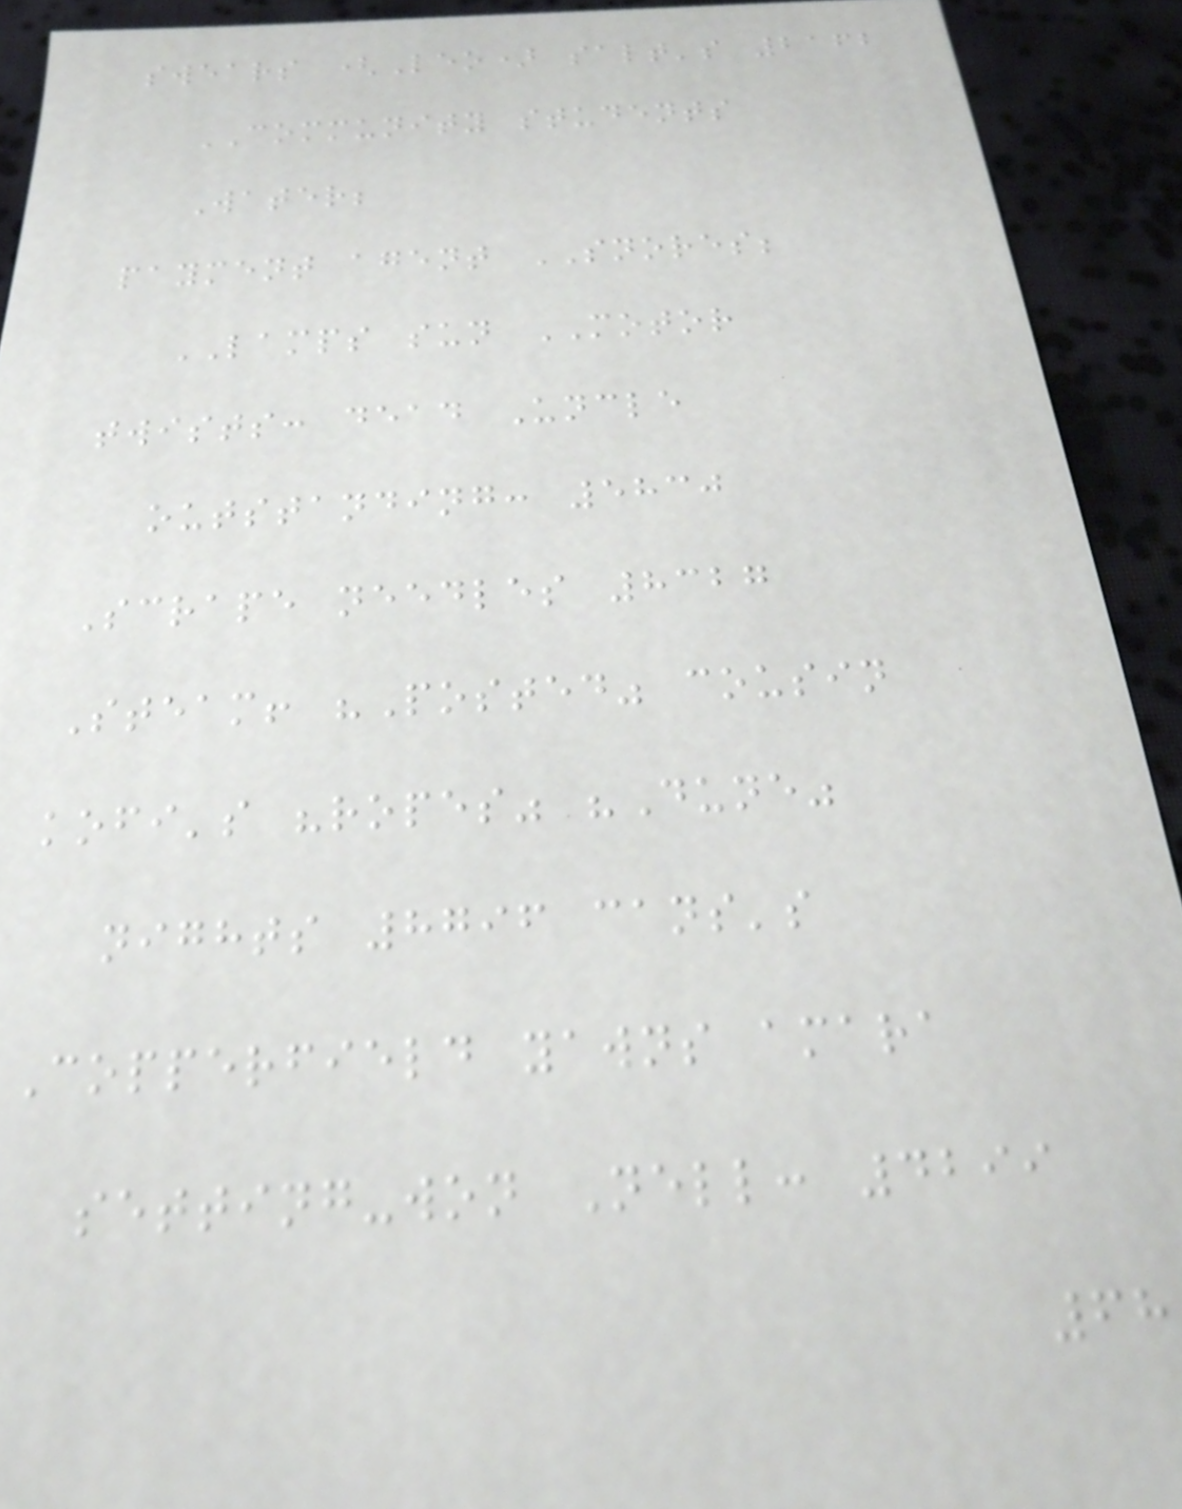swears (Leo) salt's 2162
COMMUNITY students
Water;
payment agent SNORES;
LAMPS sun MOTOR
twists: dead Uncle
outstanding: 5830
Scrape needles 8327
Steam! "Posted" cousin
kofi's "ropes" "Dune"
nights 8796 cans's
Copperfield yawns amara
setting-won Nell: 4299
68
